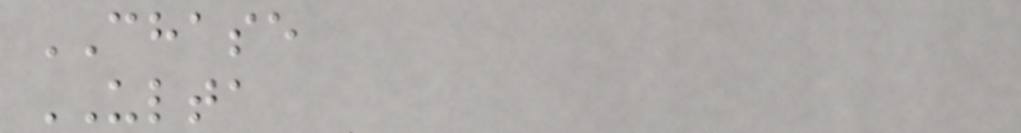CHASE
ULTA
